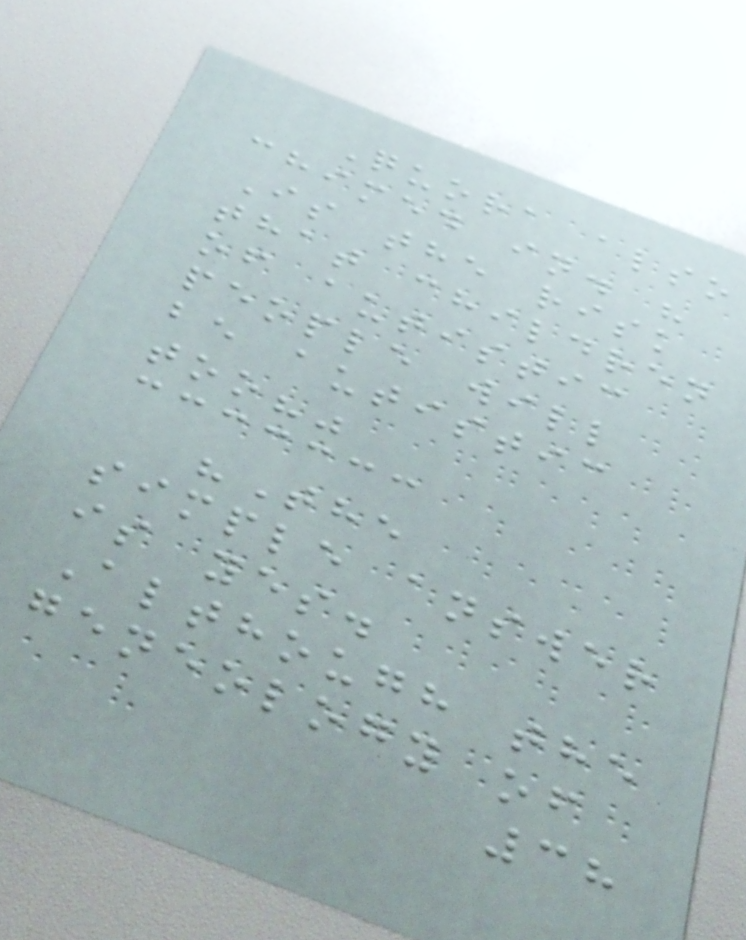Quora also
chimed in. "
Is the risk
that children
of autistic
people will
be autistic
too?"
"The
simple answer
is yes.
Although the
geneology of
38
